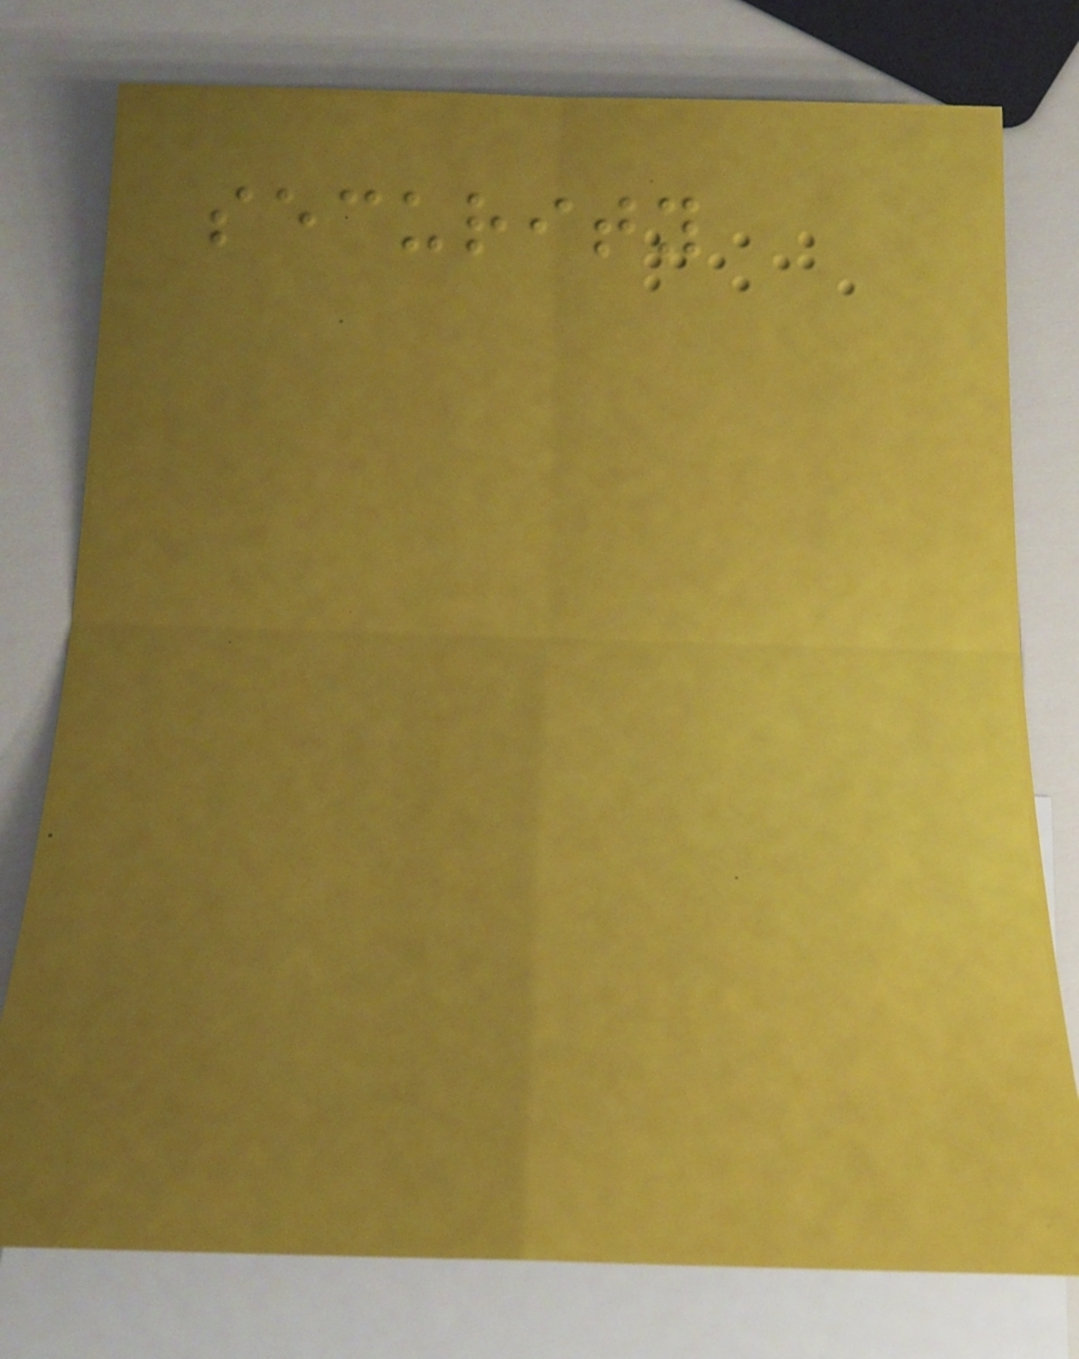security
